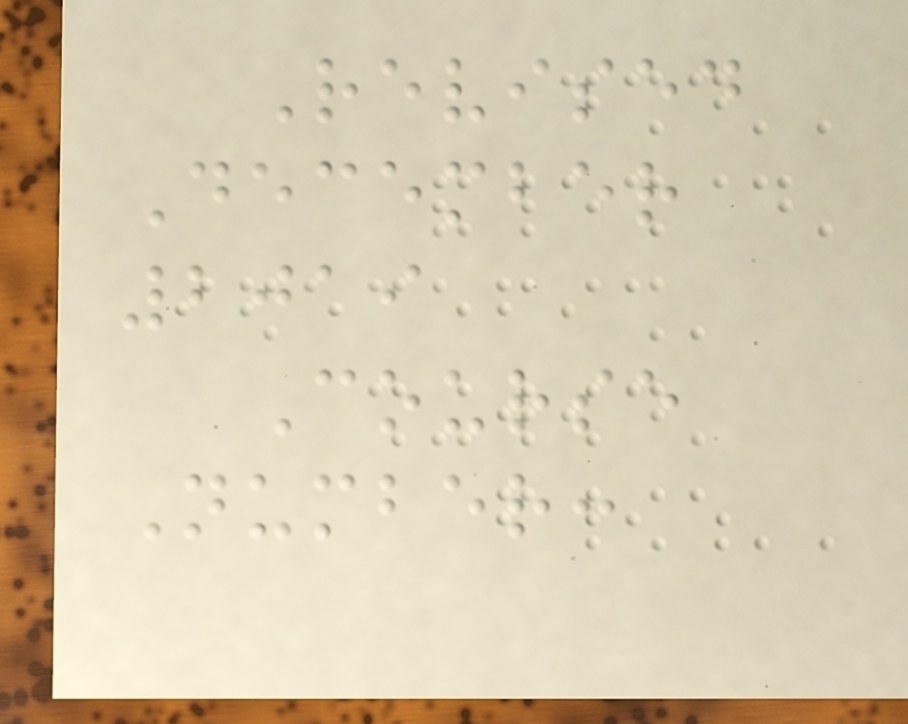Revised
December
2019
Course
Number:
